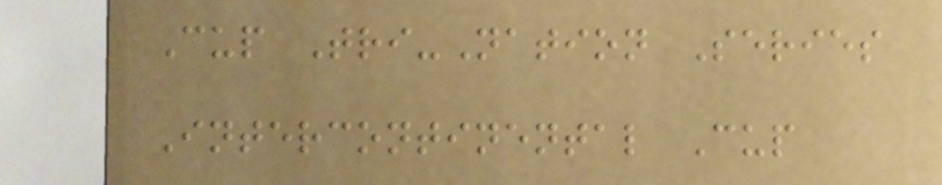Cup Tri-Nation Series
Intercontinental Cup
